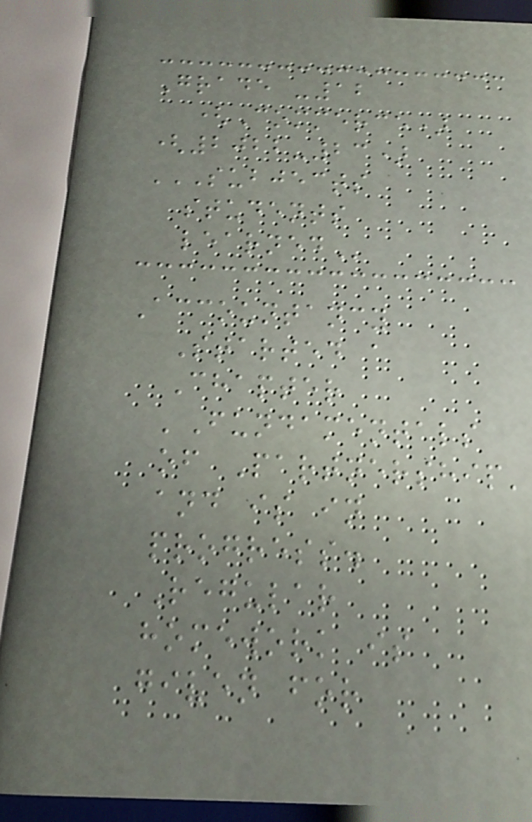Grade -12
(Commerce)
(2022-23)
SUBJECTS
STUDENTS
LEARNED
Accountancy
Started a
Chapter
'Fundamentals
of Partnership'
and is in
progress.
Regular
homework is
given for
